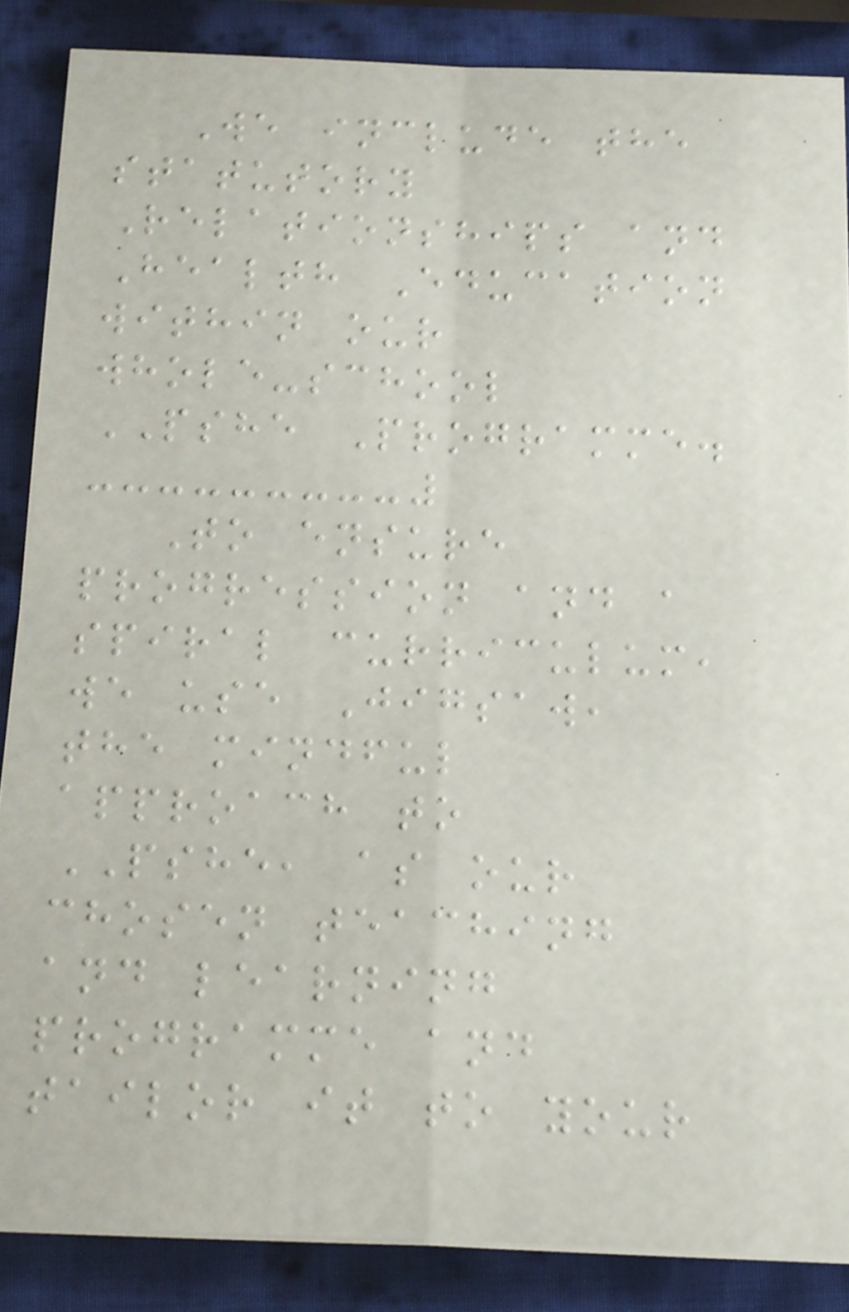We include the
statutory
Relationships and
Health Education
within our
whole-school
PSHE Programme.
To ensure
progression and a
spiral curriculum,
we use Jigsaw,
the mindful
approach to
PSHE, as our
chosen teaching
and learning
programme and
tailor it to your
